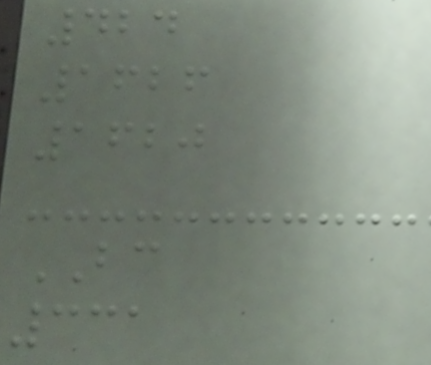424
1626
1620
BC
331
